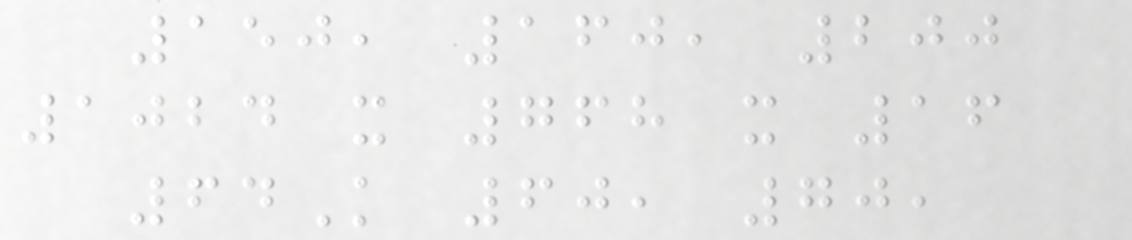150, 160, 200
1024 x 768 x 16
64K 60, 70,
